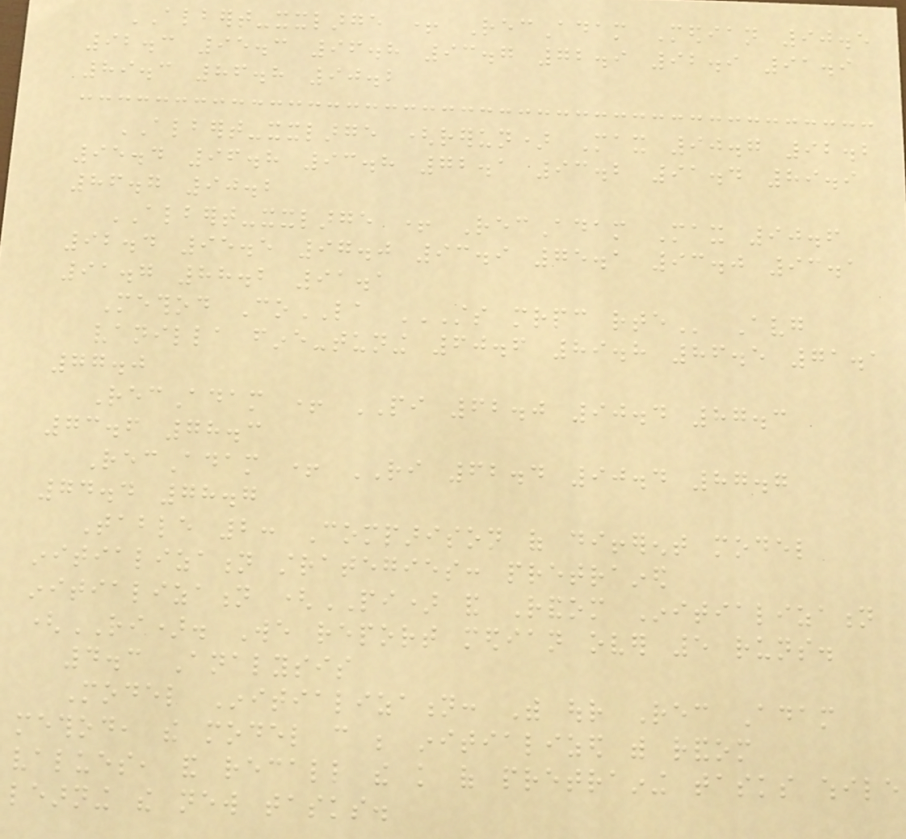ALBERT-xxlarge + RecAdam Median 90.5
92.3 95.3 96.8 93.7 72.9 92.9 91.9
89.3 86.8 90.2
ALBERT-xxlarge (rerun) Max 90.7 92.2
95.4 96.8 93.8 72.1 93.2 91.4 89.9
86.7 90.2
ALBERT-xxlarge + RecAdam Max 90.6
92.4 95.5 97.0 93.9 75.1 93.0 93.1
91.7 88.2 91.1
Method CoLA STS MRPC RTE Avg
vanilla fine-tuning 60.6 89.8 86.5 71.1
77.0
RecAdam + PI 62.0 90.4 87.3
73.6 78.3
RecAdam + RI 62.4 90.4 87.7
74.4 78.7
Table 2: Comparison of different model
initialization strategies: pretrained
initialization (PI) and Random Initialization
(RI). We report median over 5 runs.
4.3 Analysis
Model Initialization: With our Rec Adam
method, the model can be initialized with random
values, and recall the knowledge of pretraining tasks while
learning the new tasks.
